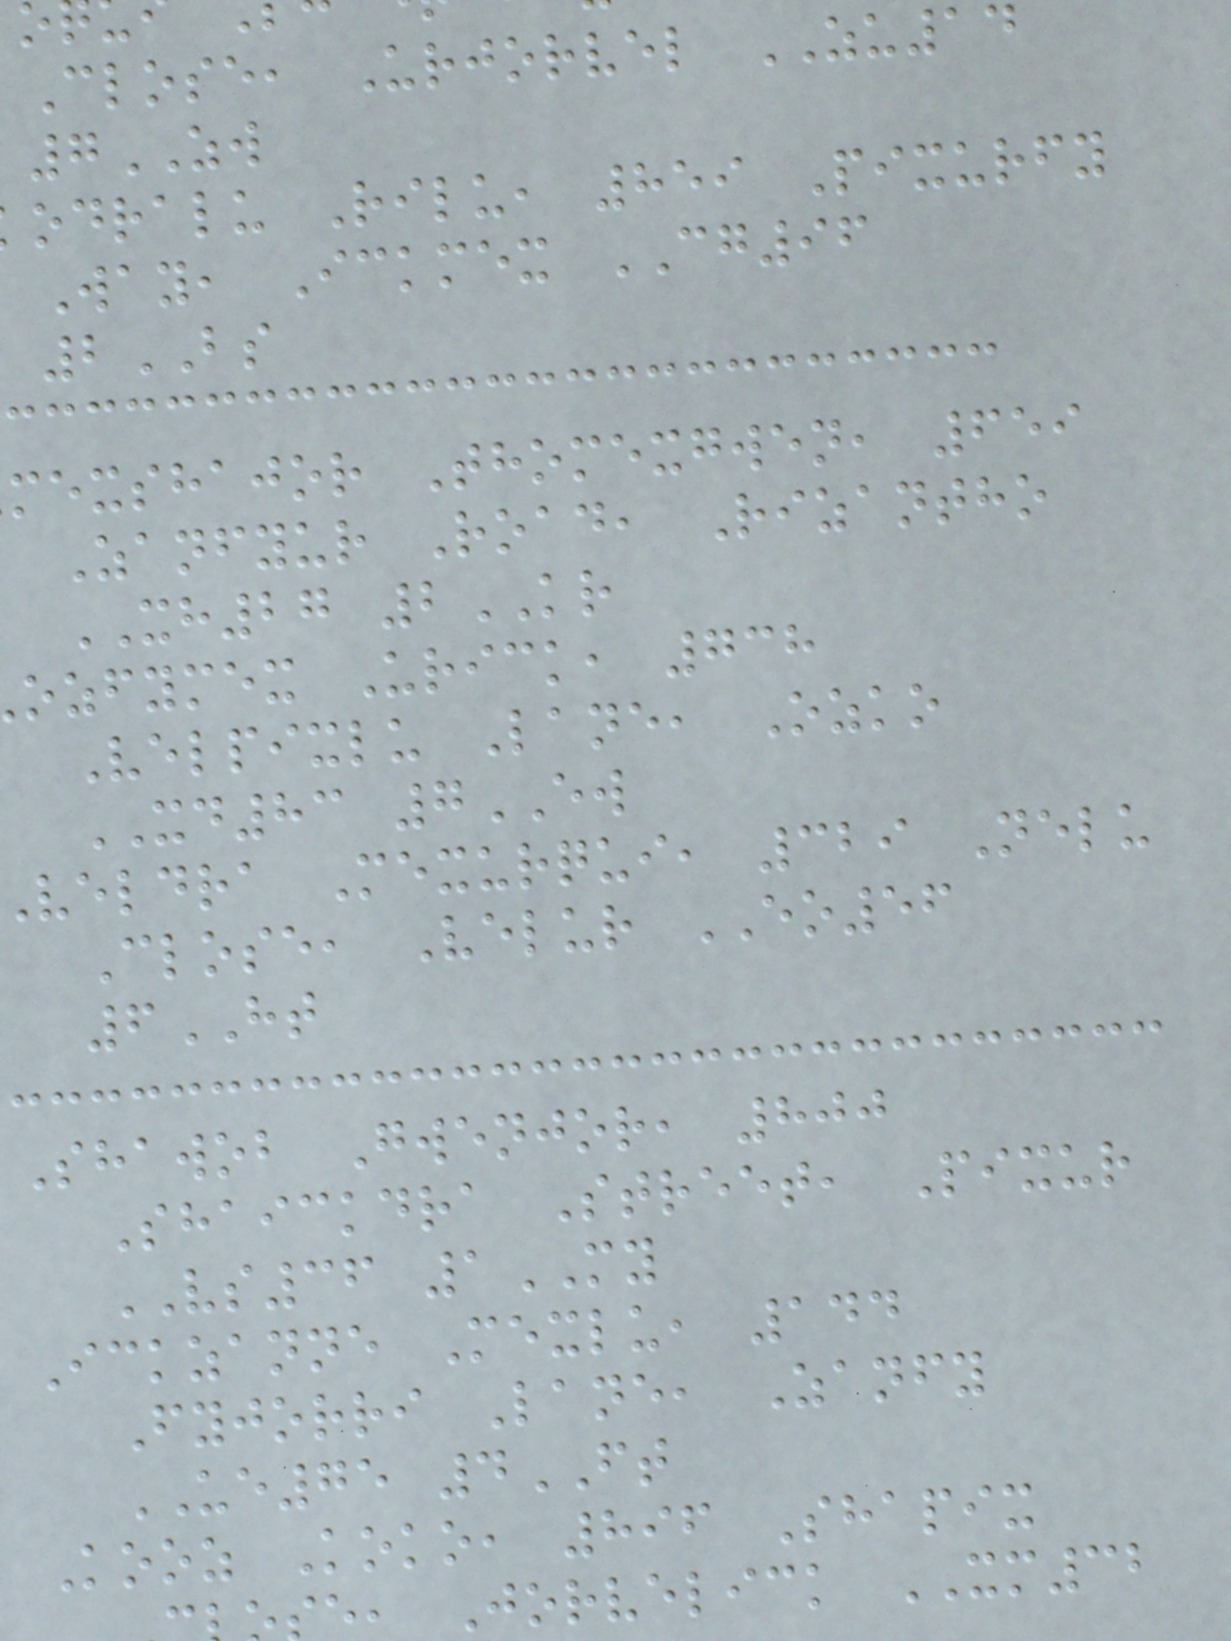Close, Urjorvel ZU14
7ZW
odralu Rilu, 859 Pixurfy
Way, Ickmex CG96
2BS
mexshajor Thomexgwen, 659
Zanfyur Road, Rizantho
XH27 2KR
ozfymex Urick, 738
Velpixlu Lane, Ozko
XD83 7EW
veldra Mexurqui, 329 Nelu
Close, Velur EO56
6HT
Shawob Gwenjor, 800
Shaickdra Street, Pixur
VS36 1MY
Ickzanne Mexlu, 144
Fyjorri Lane, Zanfy
UE75 4FT
Kooz Koko, 896 Shapix
, Jorvelick XM32
